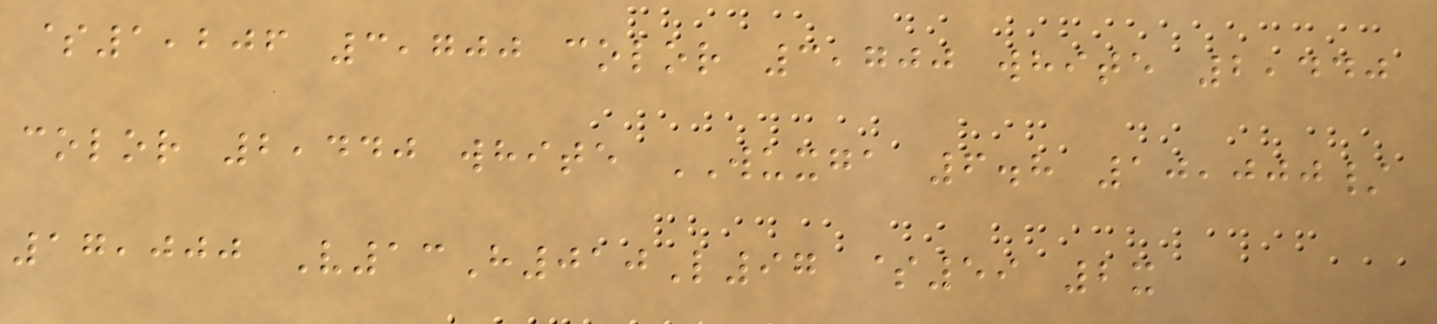$1,206 3,700 color 3,700 white 2,440
color 2,440 white WUXGA 6.8 10,000/
17,000 V13H010L97 $59 2x
